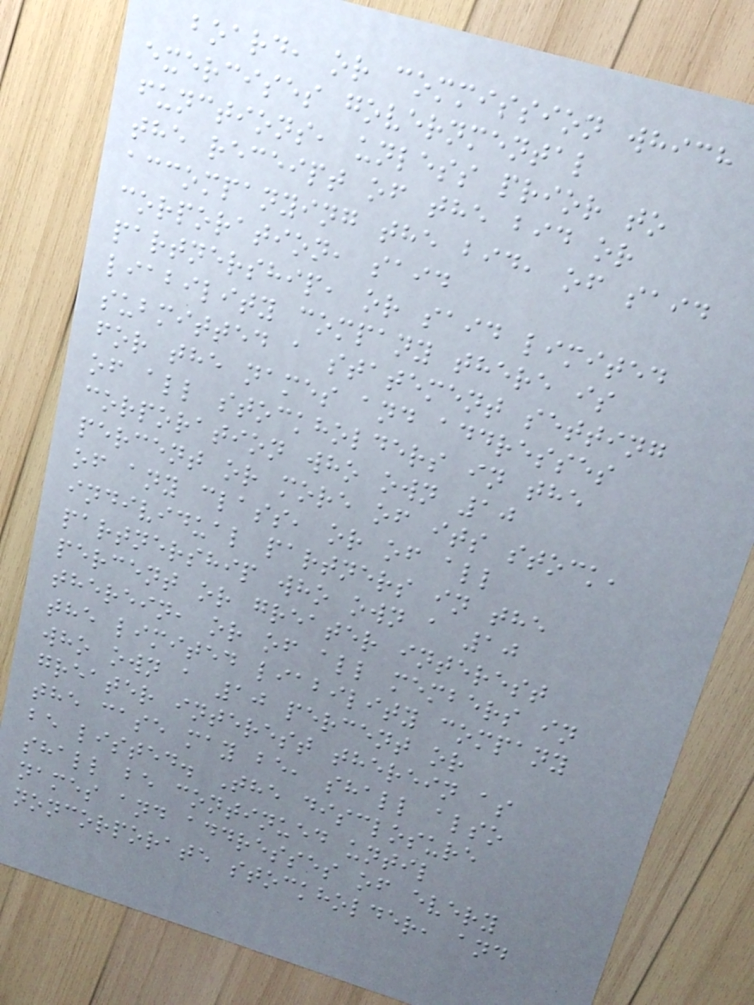board, or commission which
exercises governmental
functions, unless prior to
the receipt of the bid or
accompanying the bid, of said
corporation, said
partnership, or said limited
liability company there is
submitted a statement setting
for the names and addresses
of all stockholders in the
corporation who own 10
percent or more of its stock,
of any class, or of all
individual partners in the
partnership who own a 10
percent or greater interest
therein, or of all members in
the limited liability company
who own a 10 percent or
greater interest therein as
the case may be, shall also
be listed. The disclosure
shall be continued until
names and addresses of every
noncorporate stockholder, and
